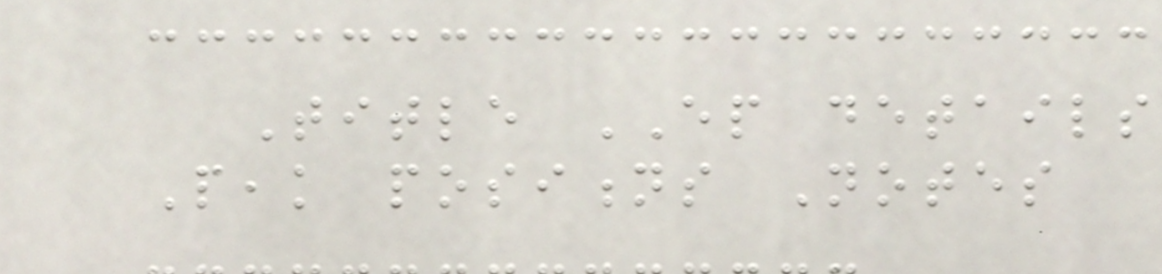Title EP details
Peak positions Notes
